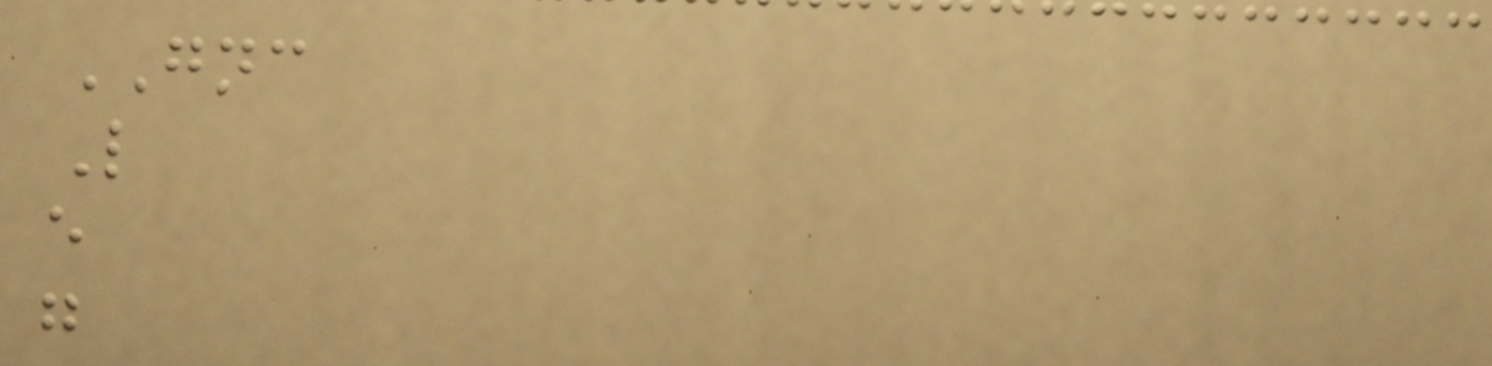GNC
L
e
g
